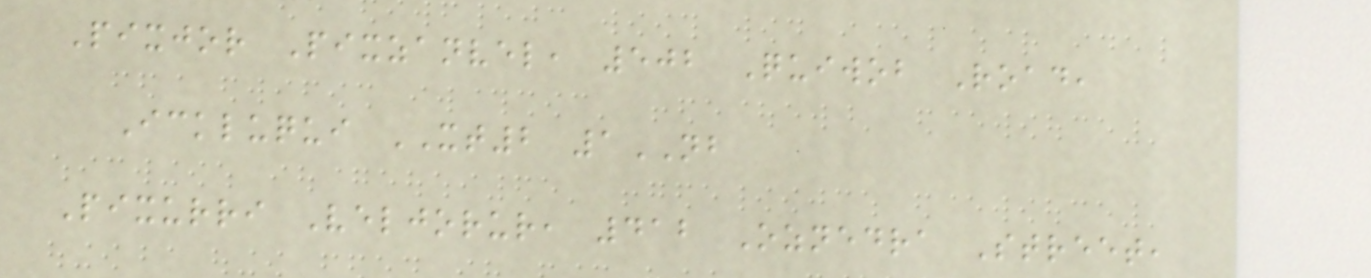Pixjor Pixzanvel, 502 Quiwob Road,
Ickluqui XT2 1NB
Pixurri Veljorur, 412 Oznedra Street,
